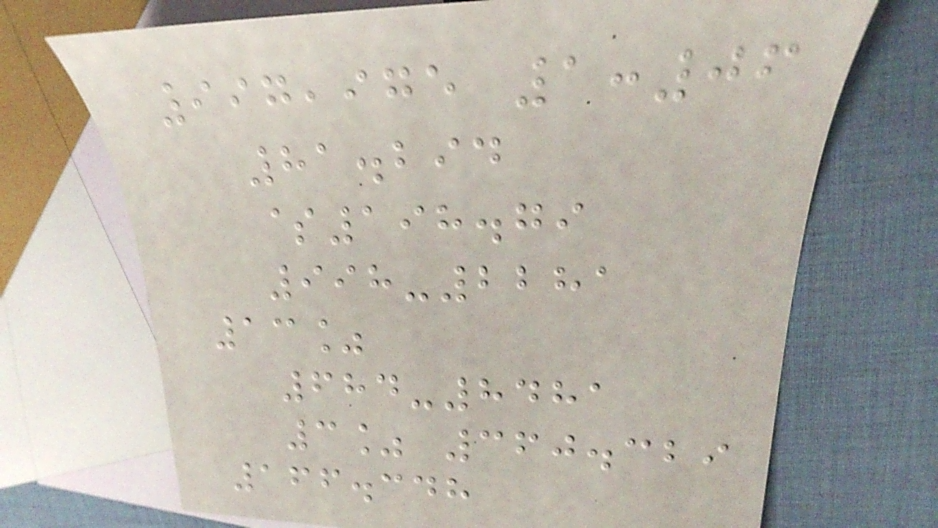997,975 1:06
81.294
$198.79
998-2281
13%
684-8481
3% 360.329
166.348
